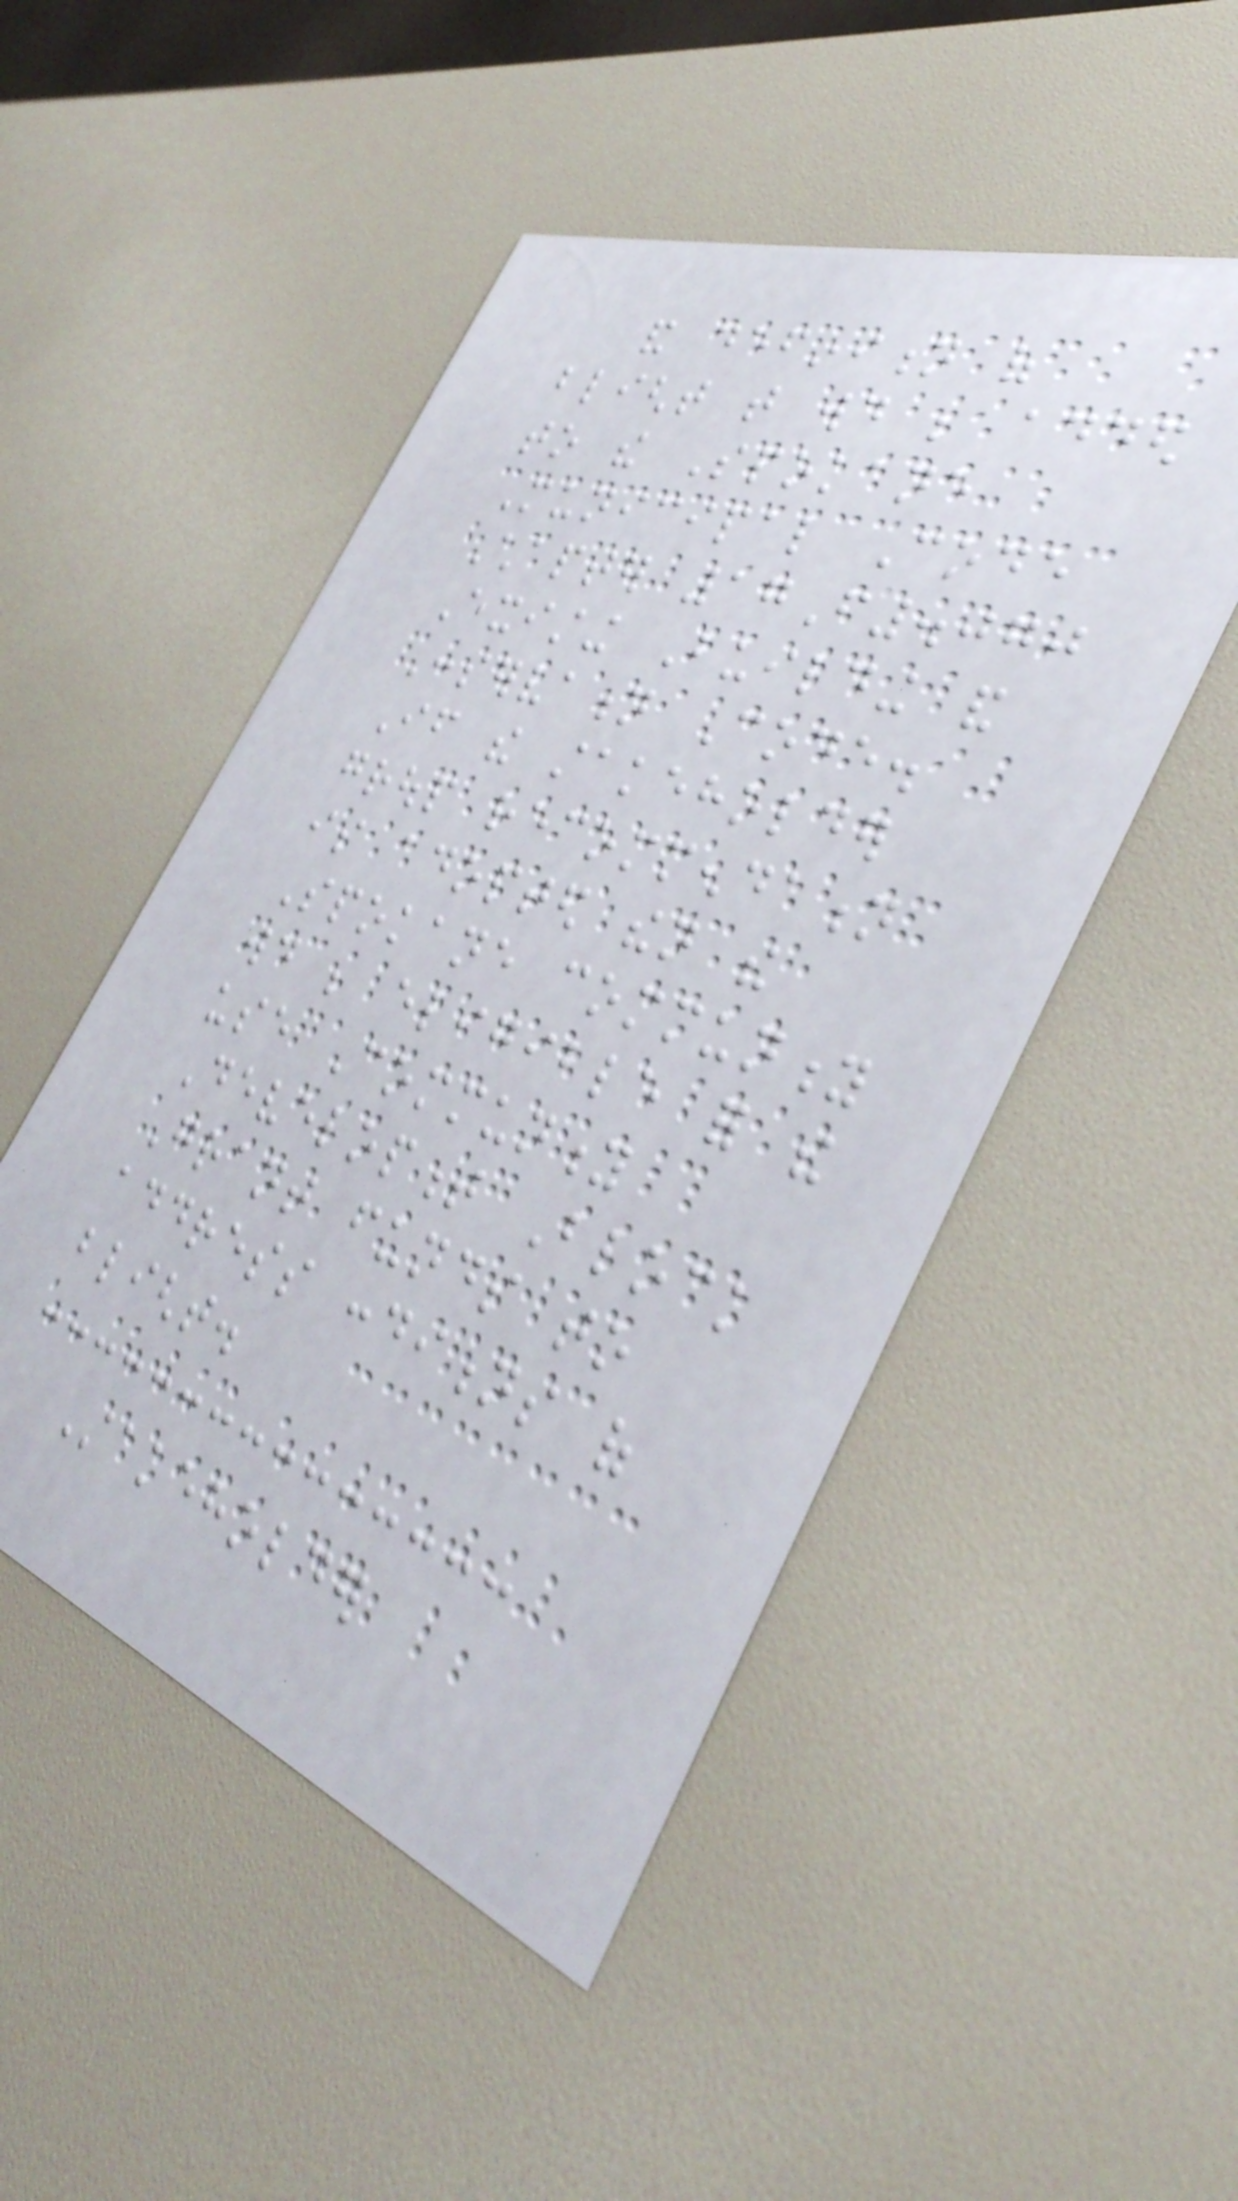and definition of
blight that would be added
to the Spokane
Municipal Code
Chapter 17F.070
Existing Building and
Conservation Code.
If the stakeholder
group recommendation
is adopted then the
Spokane community
would be eligible for the
use Community
Development Block
Grant funds to
address conditions of
blight.
Stakeholder
